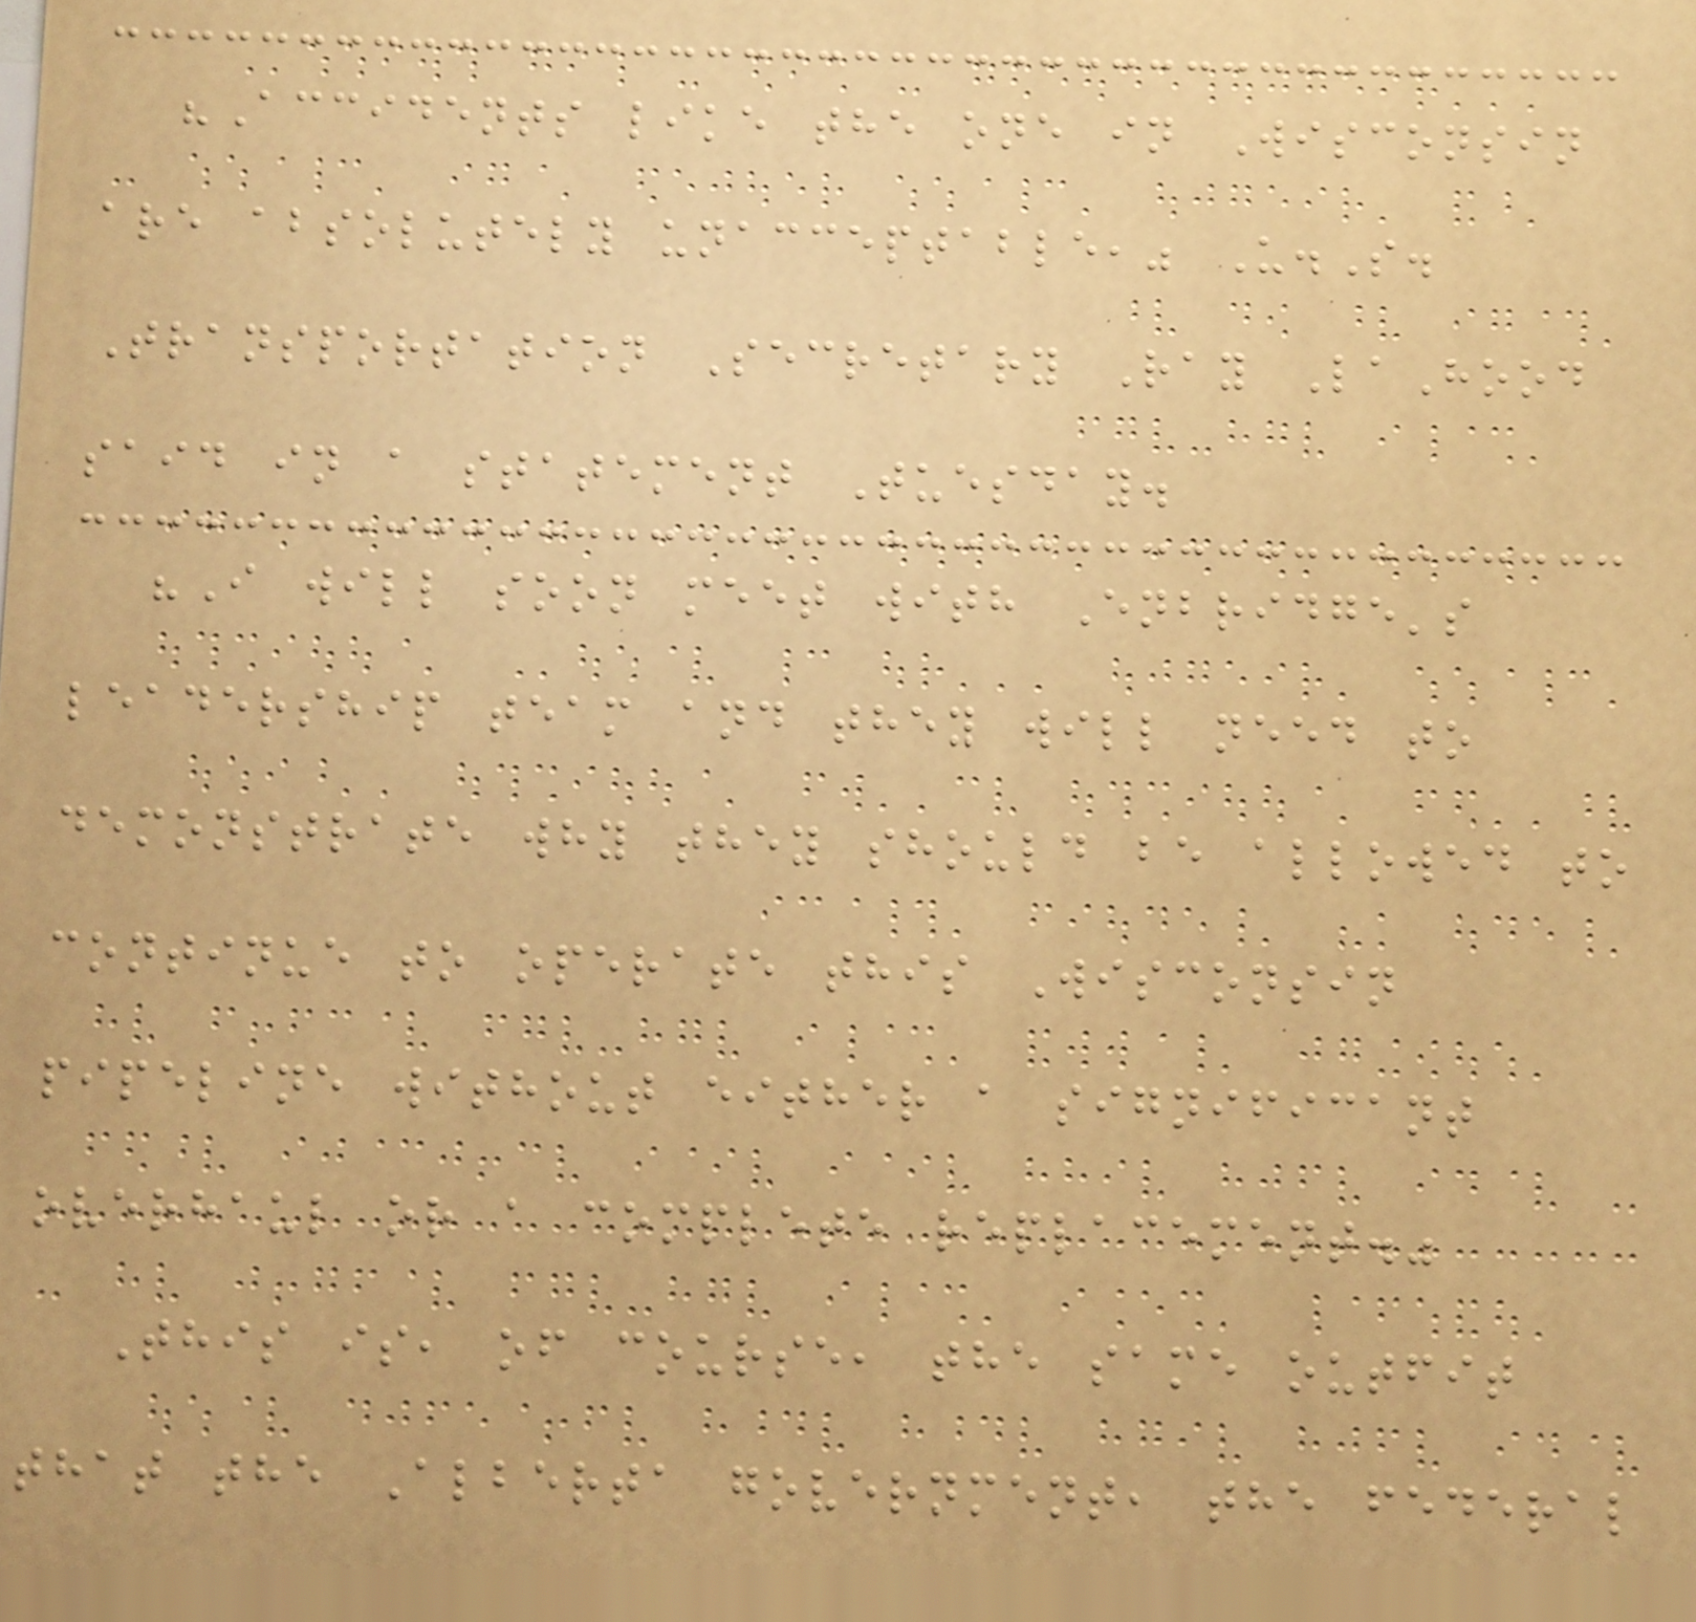"Accidents like the one in Wisconsin
are absolutely unacceptable," U.S.
Transportation Secretary Ray LaHood
said in a statement Tuesday.
"I will soon meet with Enbridge's
leadership team and they will need to
demonstrate why they should be allowed to
continue to operate this Wisconsin
pipeline without either a significant
overhaul or a complete replacement."
This is, of course, the same outfit
that the Alberta government, the federal
